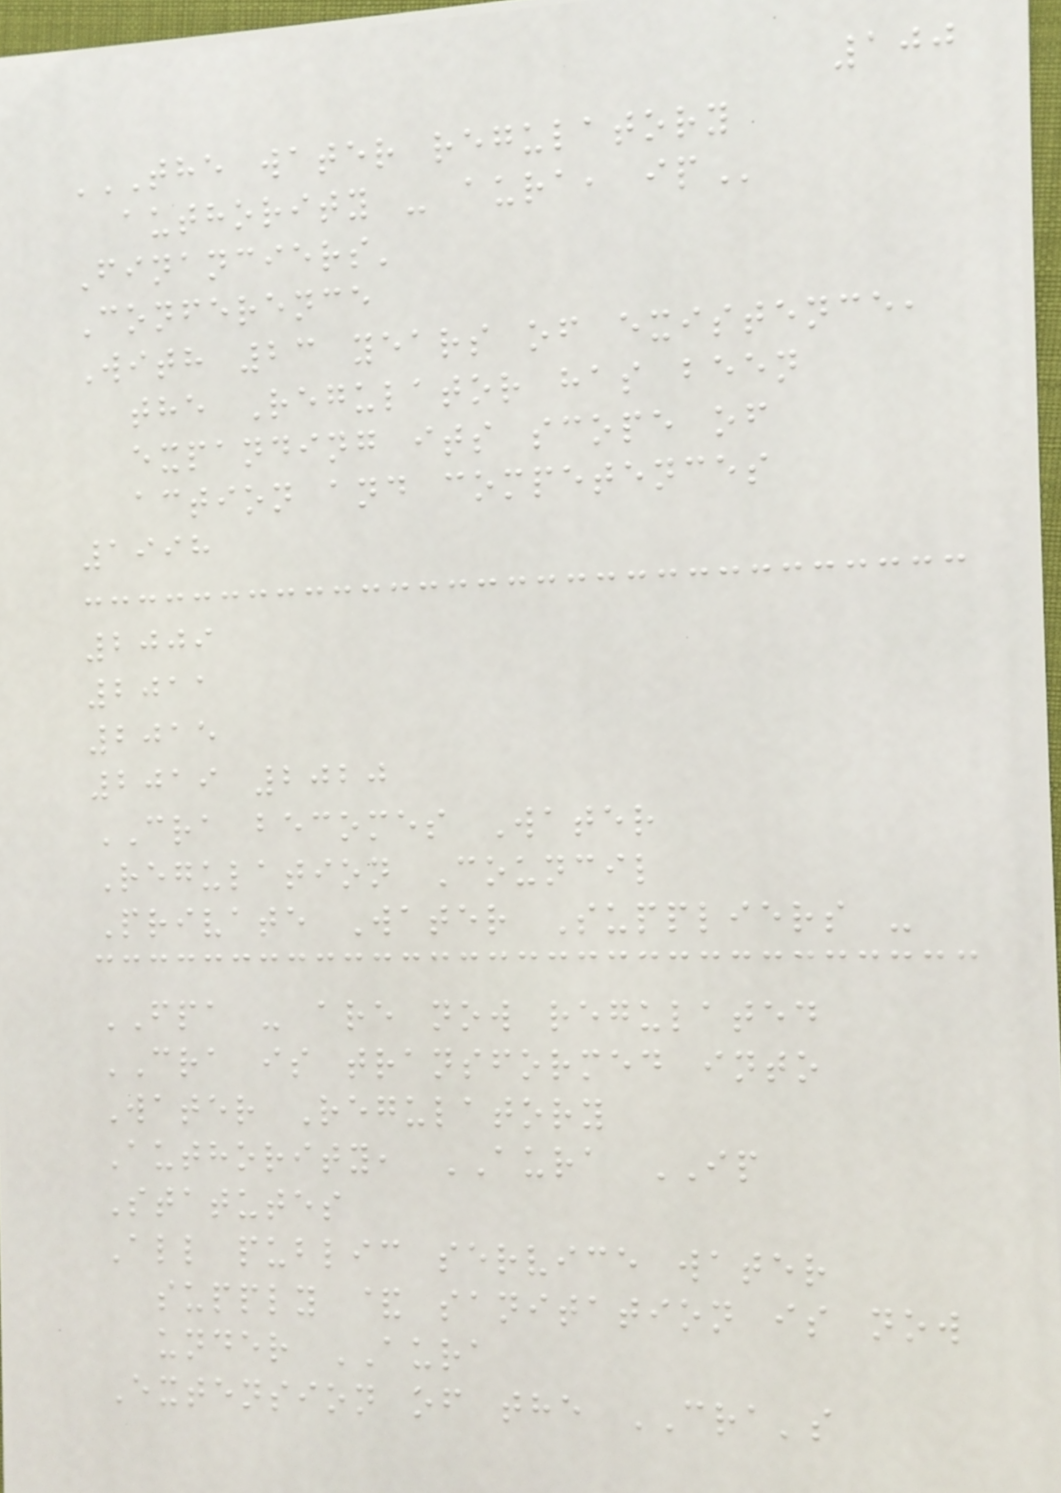100
THE WATER REGULATORY
AUTHORITY - AURA, IP
Financiers'
Conference
With 23 years of existence,
the Regulator has been
expanding its scope of
action and competences
1998
2009
2011
2015
2019 2020
CRA becomes Water
Regulation Council
Private Water Suppliers -
FPA - are now regulated
CRA is transformed into
Water Regulatory
Authority, AURA IP
Statutes
All public service water
supply & sanitation is now
under AURA
Extension of the CRA's
